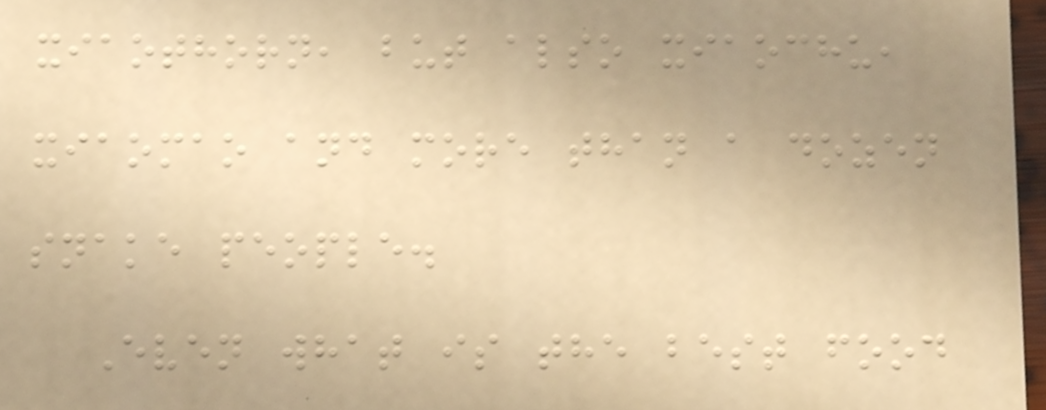xiaothorn, but also xiaochu,
xiaomao and more than a dozen
snake people.
Even what is the best food
